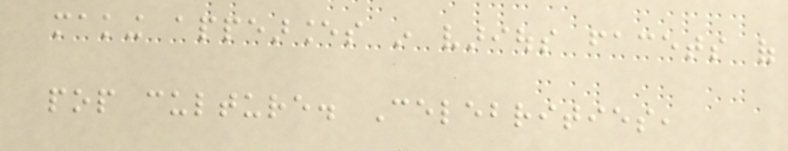making appearances in various facets of
pop culture. Celebrities,
